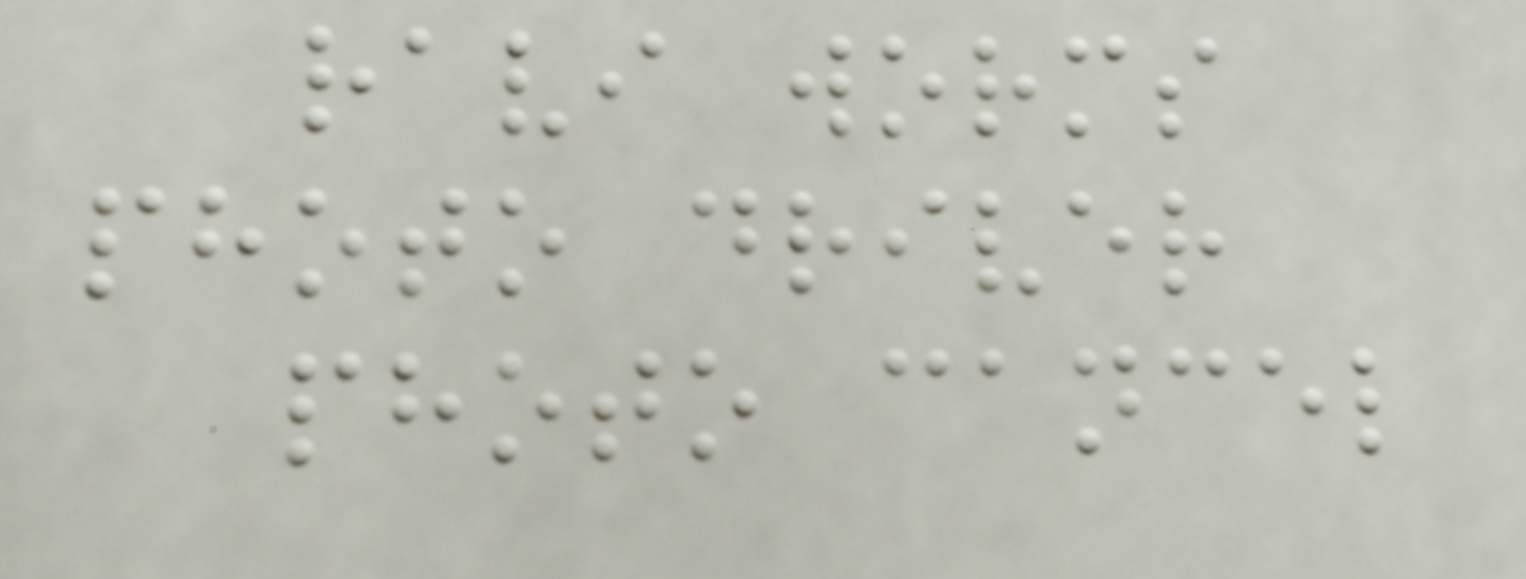ravi worms
photo driver
photo cancel
